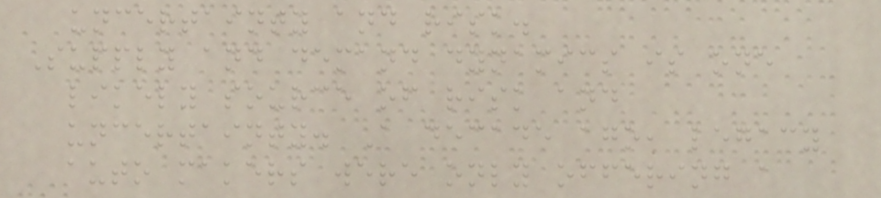uncertainty and risk.
Supply and demand dynamics is one
likely source of risk and
uncertainty. A decade ago, legacy
auto makers were only offering a
